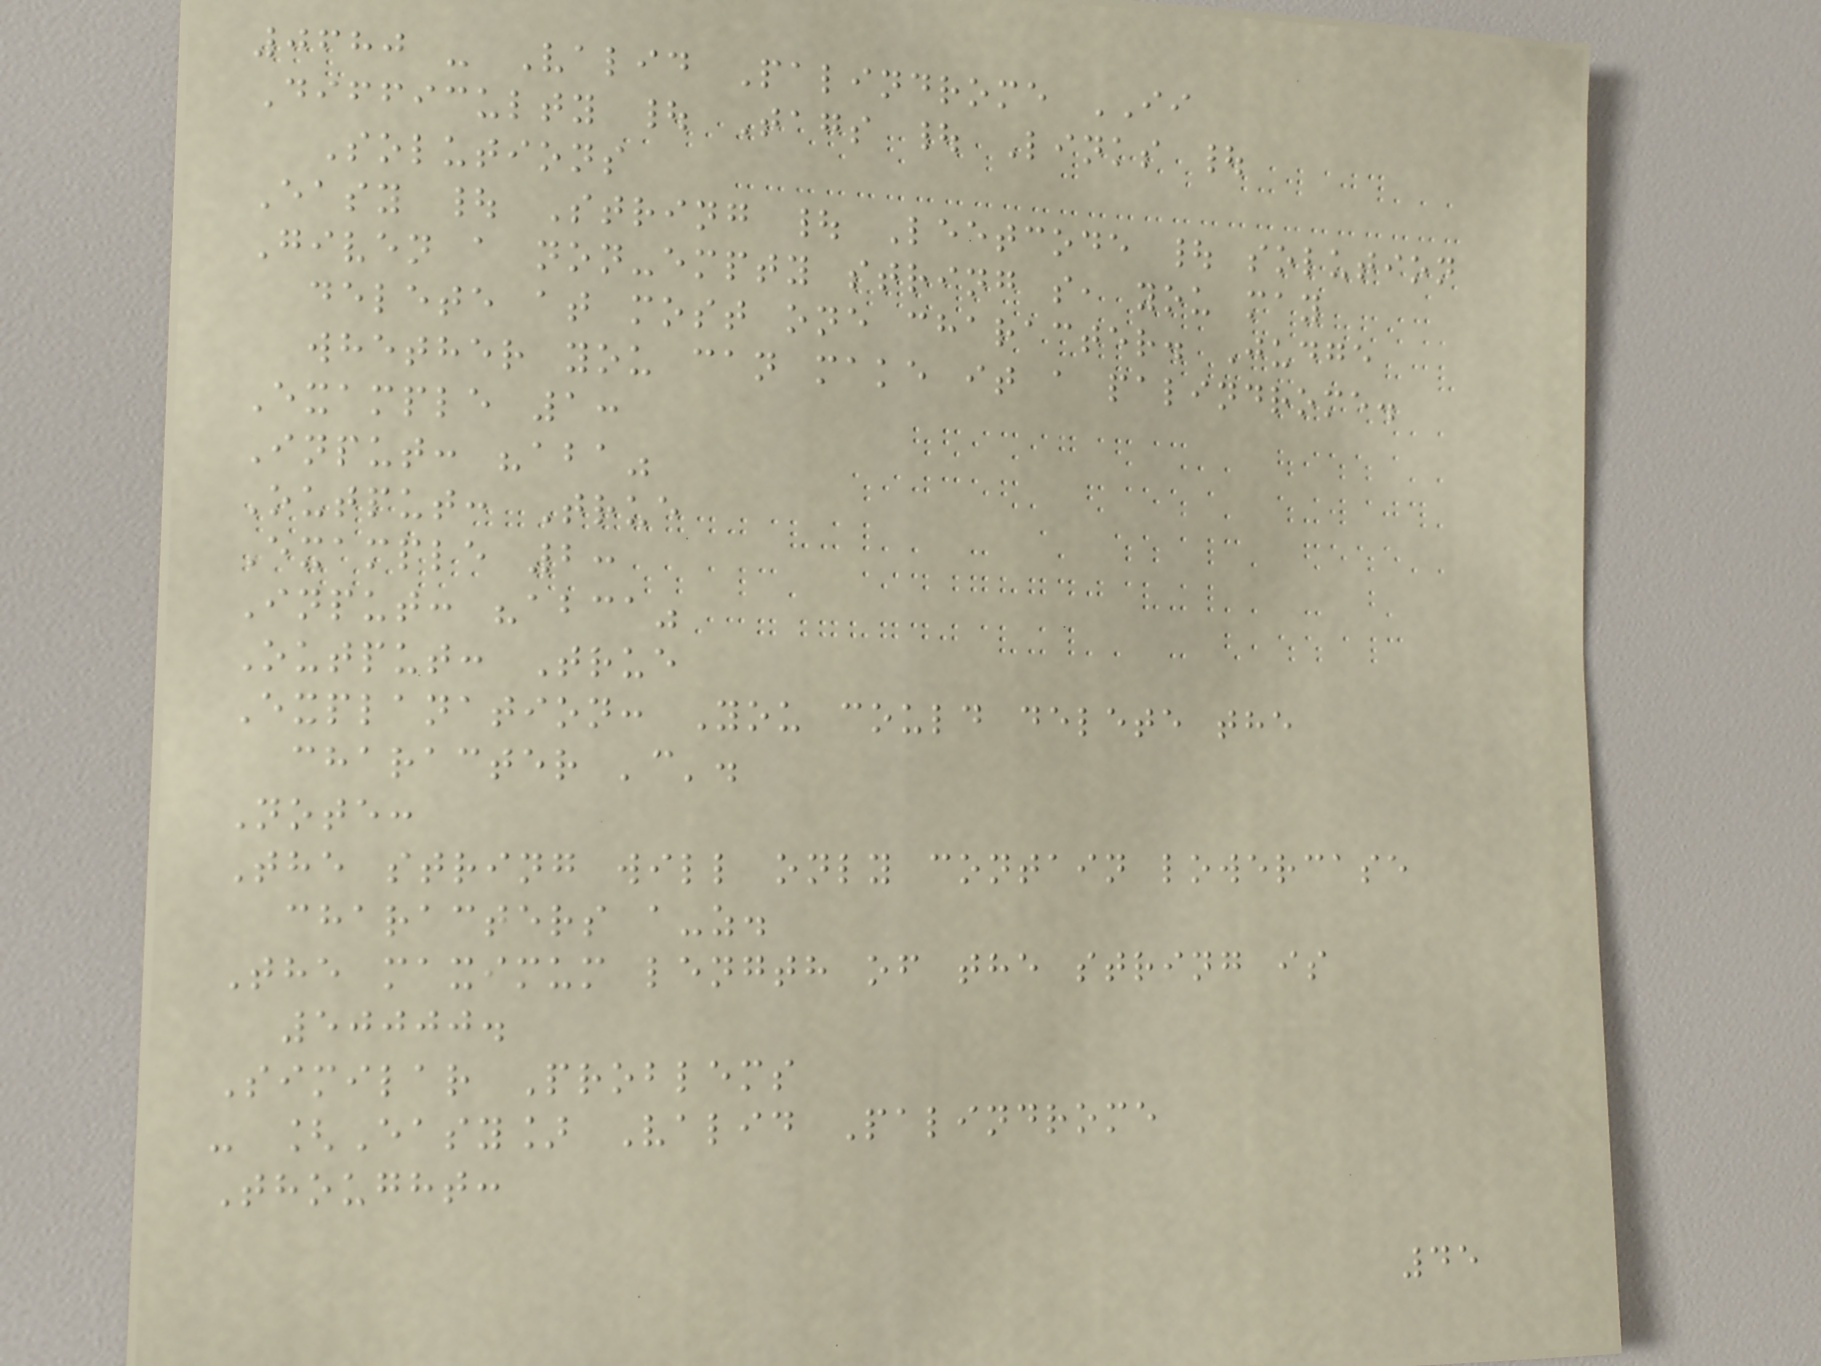0680 - Valid Palindrome II
Difficulty | Tags | Links |
Solutions
Easy | String | Leetcode | solution
Given a non-empty string s, you may
delete at most one character. Judge
whether you can make it a palindrome.
Example 1:
Input: "aba"
Output: True
Example 2:
Input: "abca"
Output: True
Explanation: You could delete the
character 'c'.
Note:
The string will only contain lowercase
characters a-z.
The maximum length of the string is
50000.
Similar Problems
- [Easy] Valid Palindrome
Thought:
45
